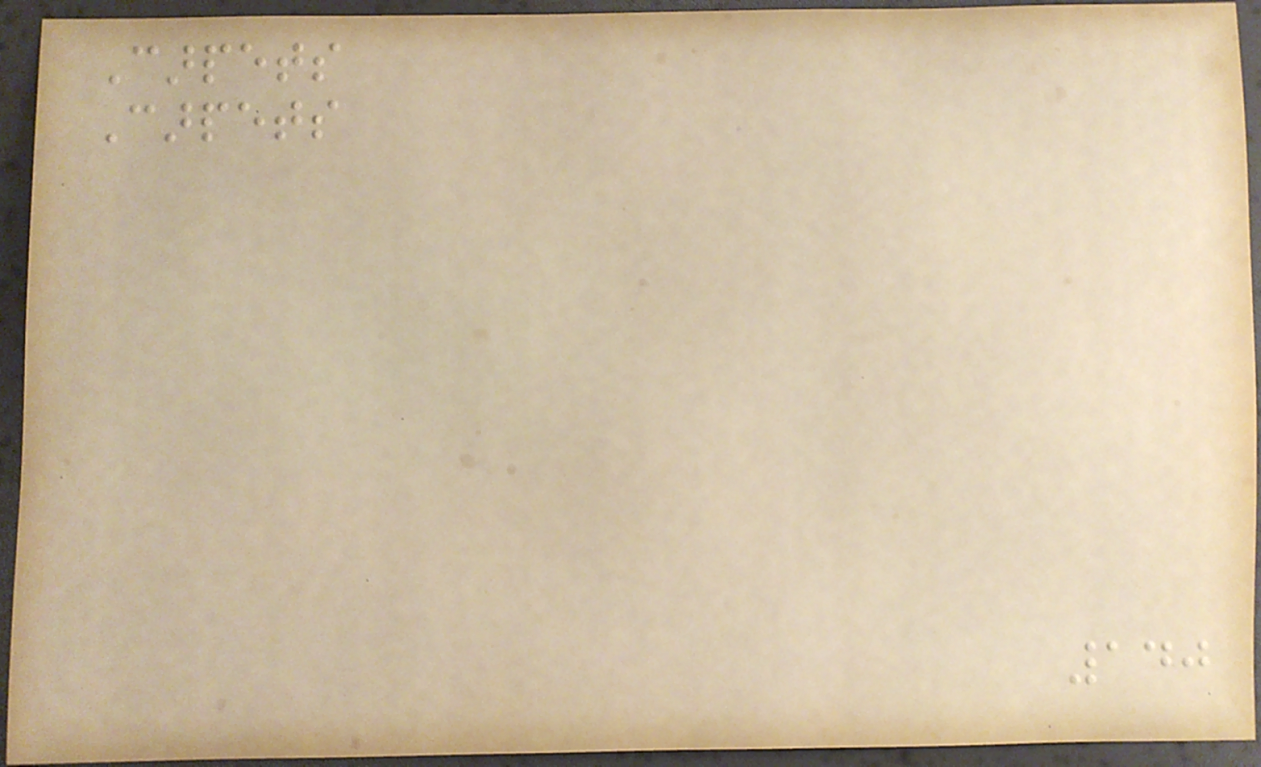Carpets
Carpets
140
